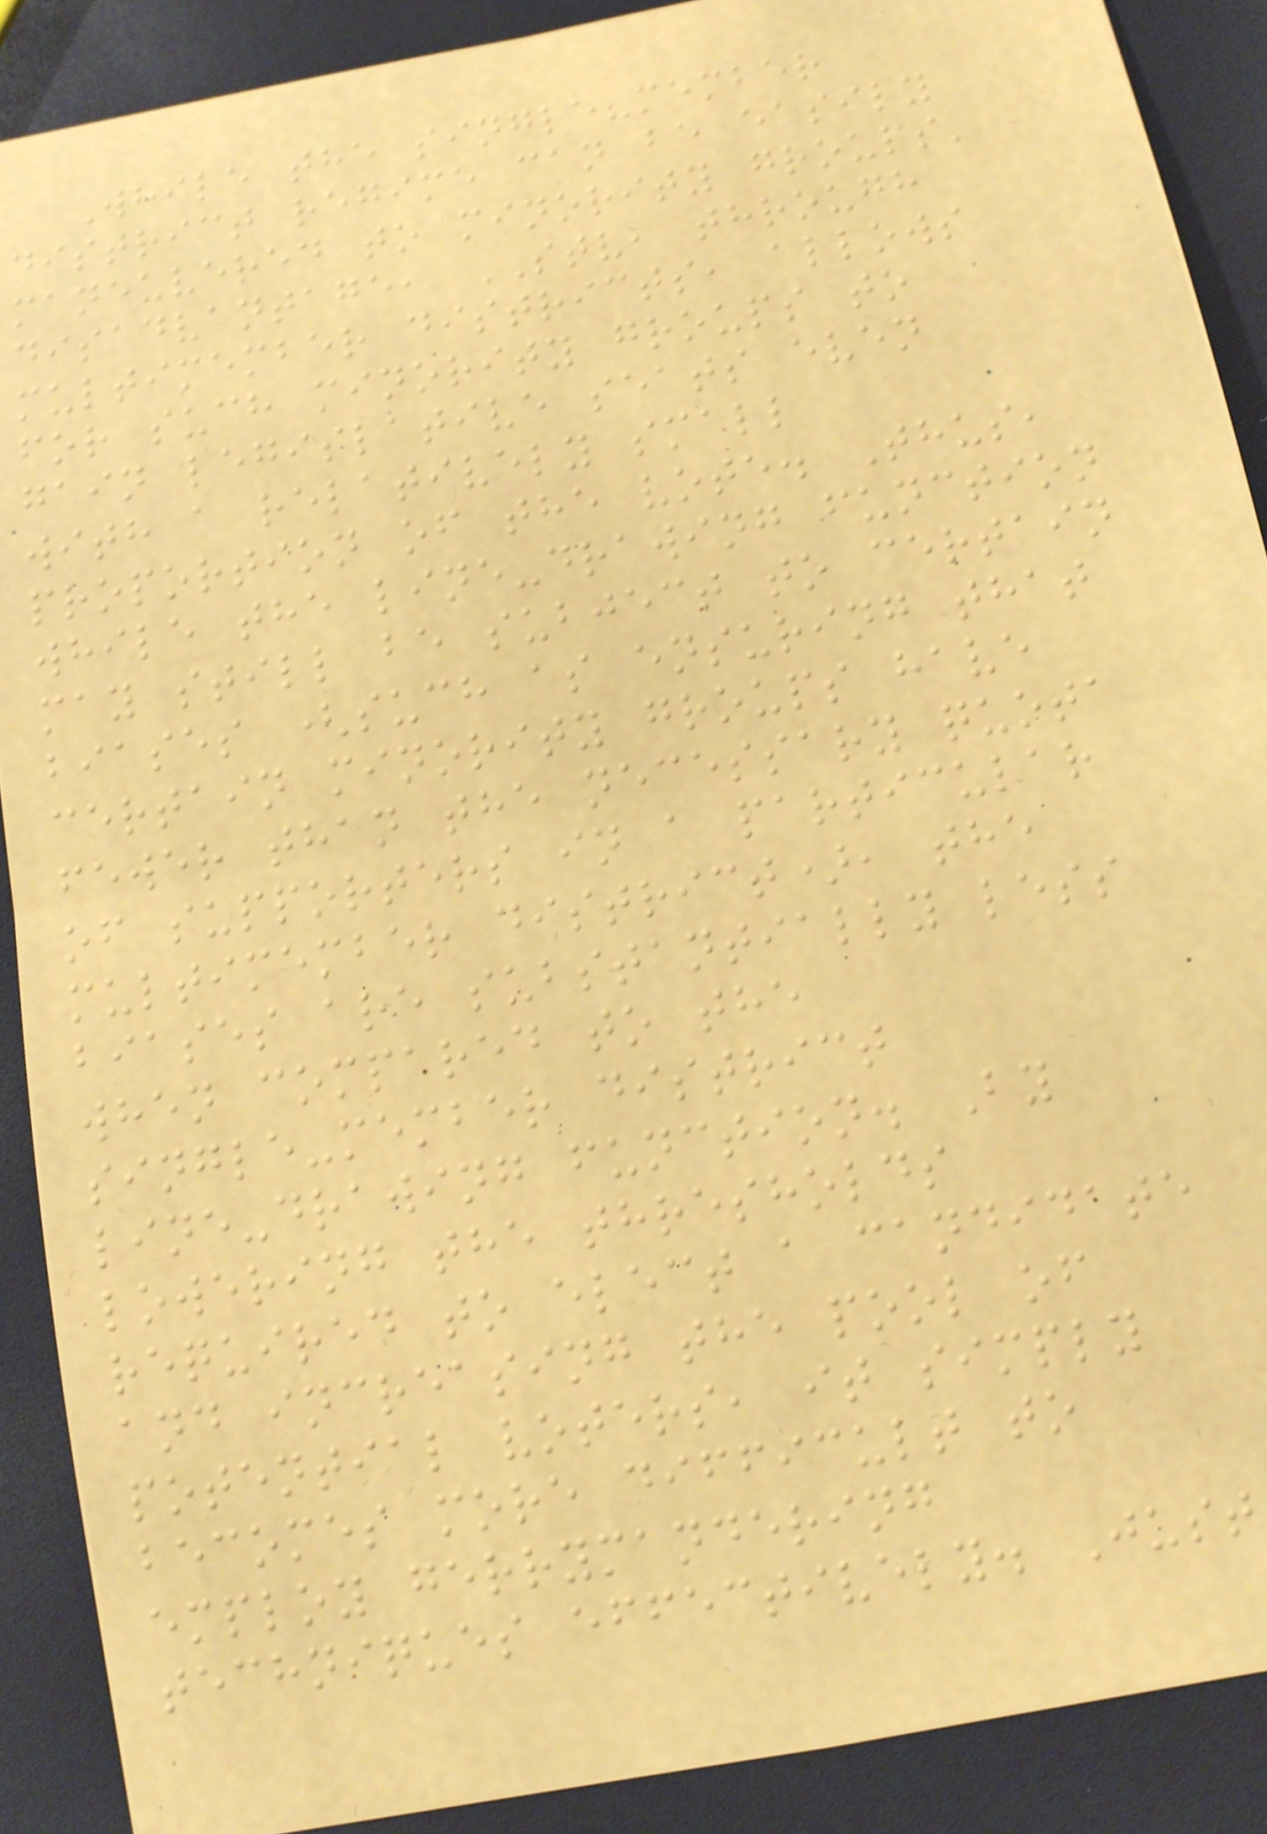While the single-member
district regime can be easily
maneuvered to minority groups'
disadvantage, STV, through
multimember districts, allows
for such minority groups to
gain legislative seats even
with a relatively small
proportion of the vote. Thus,
while the line-drawing function
may still be subject to certain
biases (such as ensuring that
certain minority groups have
fewer than the necessary quota
of supporters in a particular
multimember district), the
biases are substantially less
when compared to the
single-member district
line-drawing function. By
lowering the thresholds
required to elect a candidate
and increasing the pool of
potential voters, it simply
becomes more difficult to
employ gerrymandering
techniques effectively. Just
